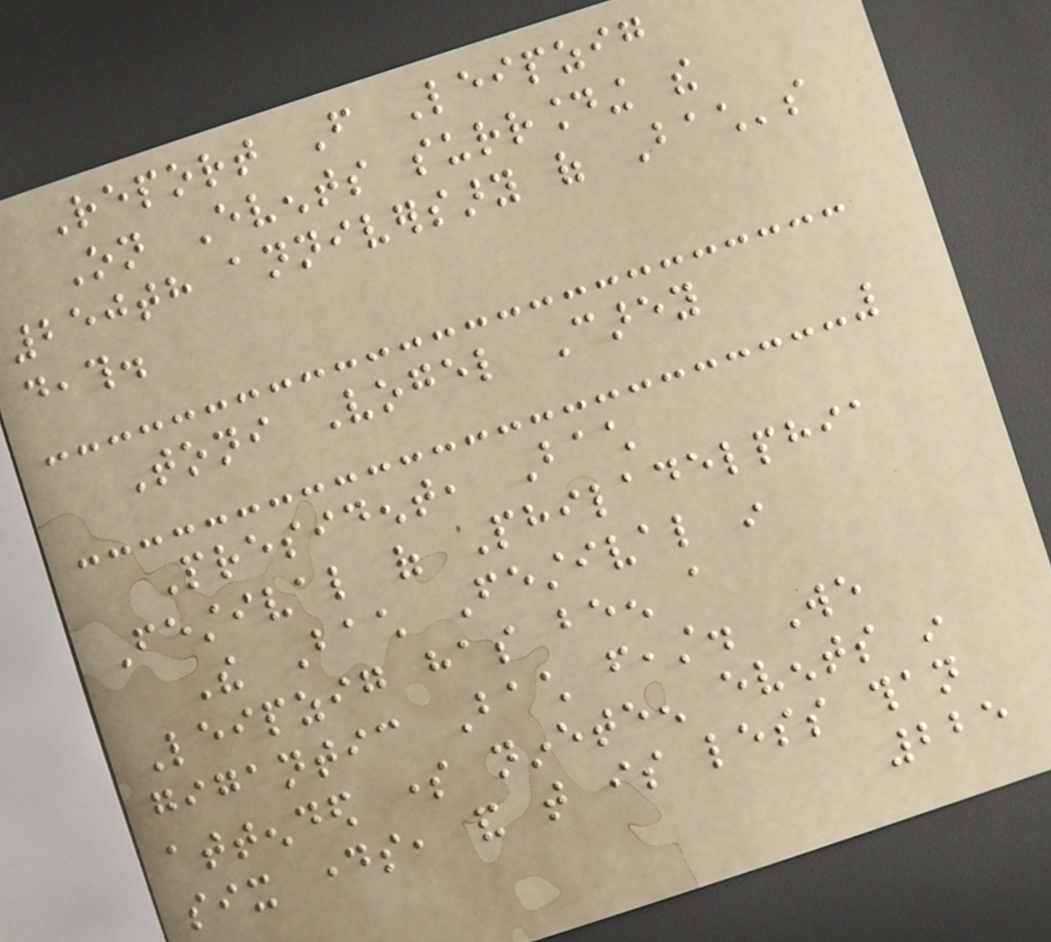Report From Leipzig
On Events surrounding the
250th anniversary of Bach's
death.
Toni Vogel Carey
President, Bach
Festival of Philadelphia
The Bach Festival in
Leipzig has been a
gigantic Bach feast. We
attended some nineteen events in
six days, and that is less than
225
